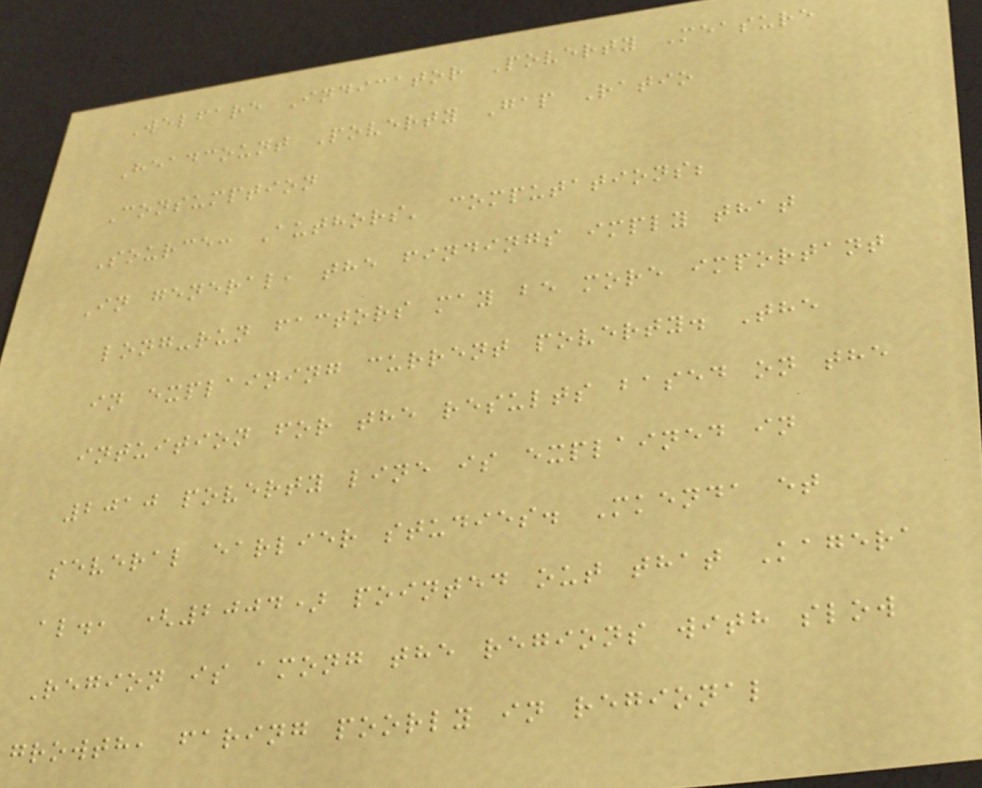Welfare Indicator Poverty Measure
Headcount Poverty Gap Ratio
Consumption
Source: Authors' computations;
In general, the findings imply that
long-run factors may be more important
in explaining current poverty. The
intuition for the results based on the
2010 poverty line is explained in
several earlier studies. Mkenda et
al., (2004) pointed out that Kagera
Region is among the regions with slow
growth, faring poorly in regional
